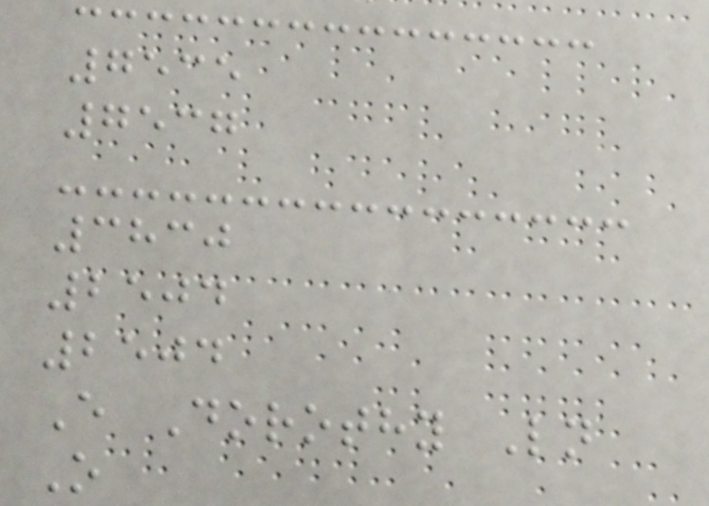7535
7537
3830
2504
2504
E Dorothy Ln
O
